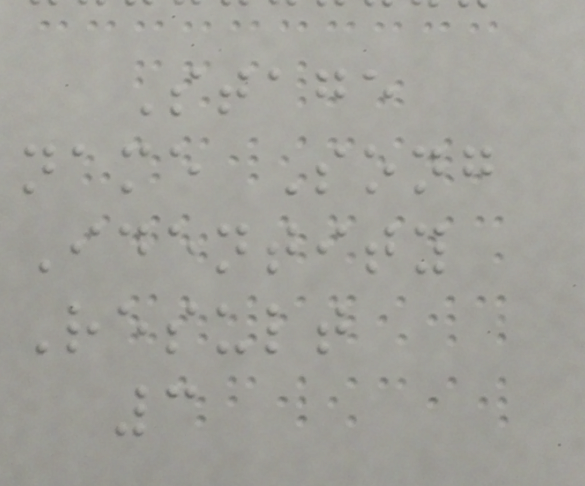Stage
name Song
Identity
Result
3
